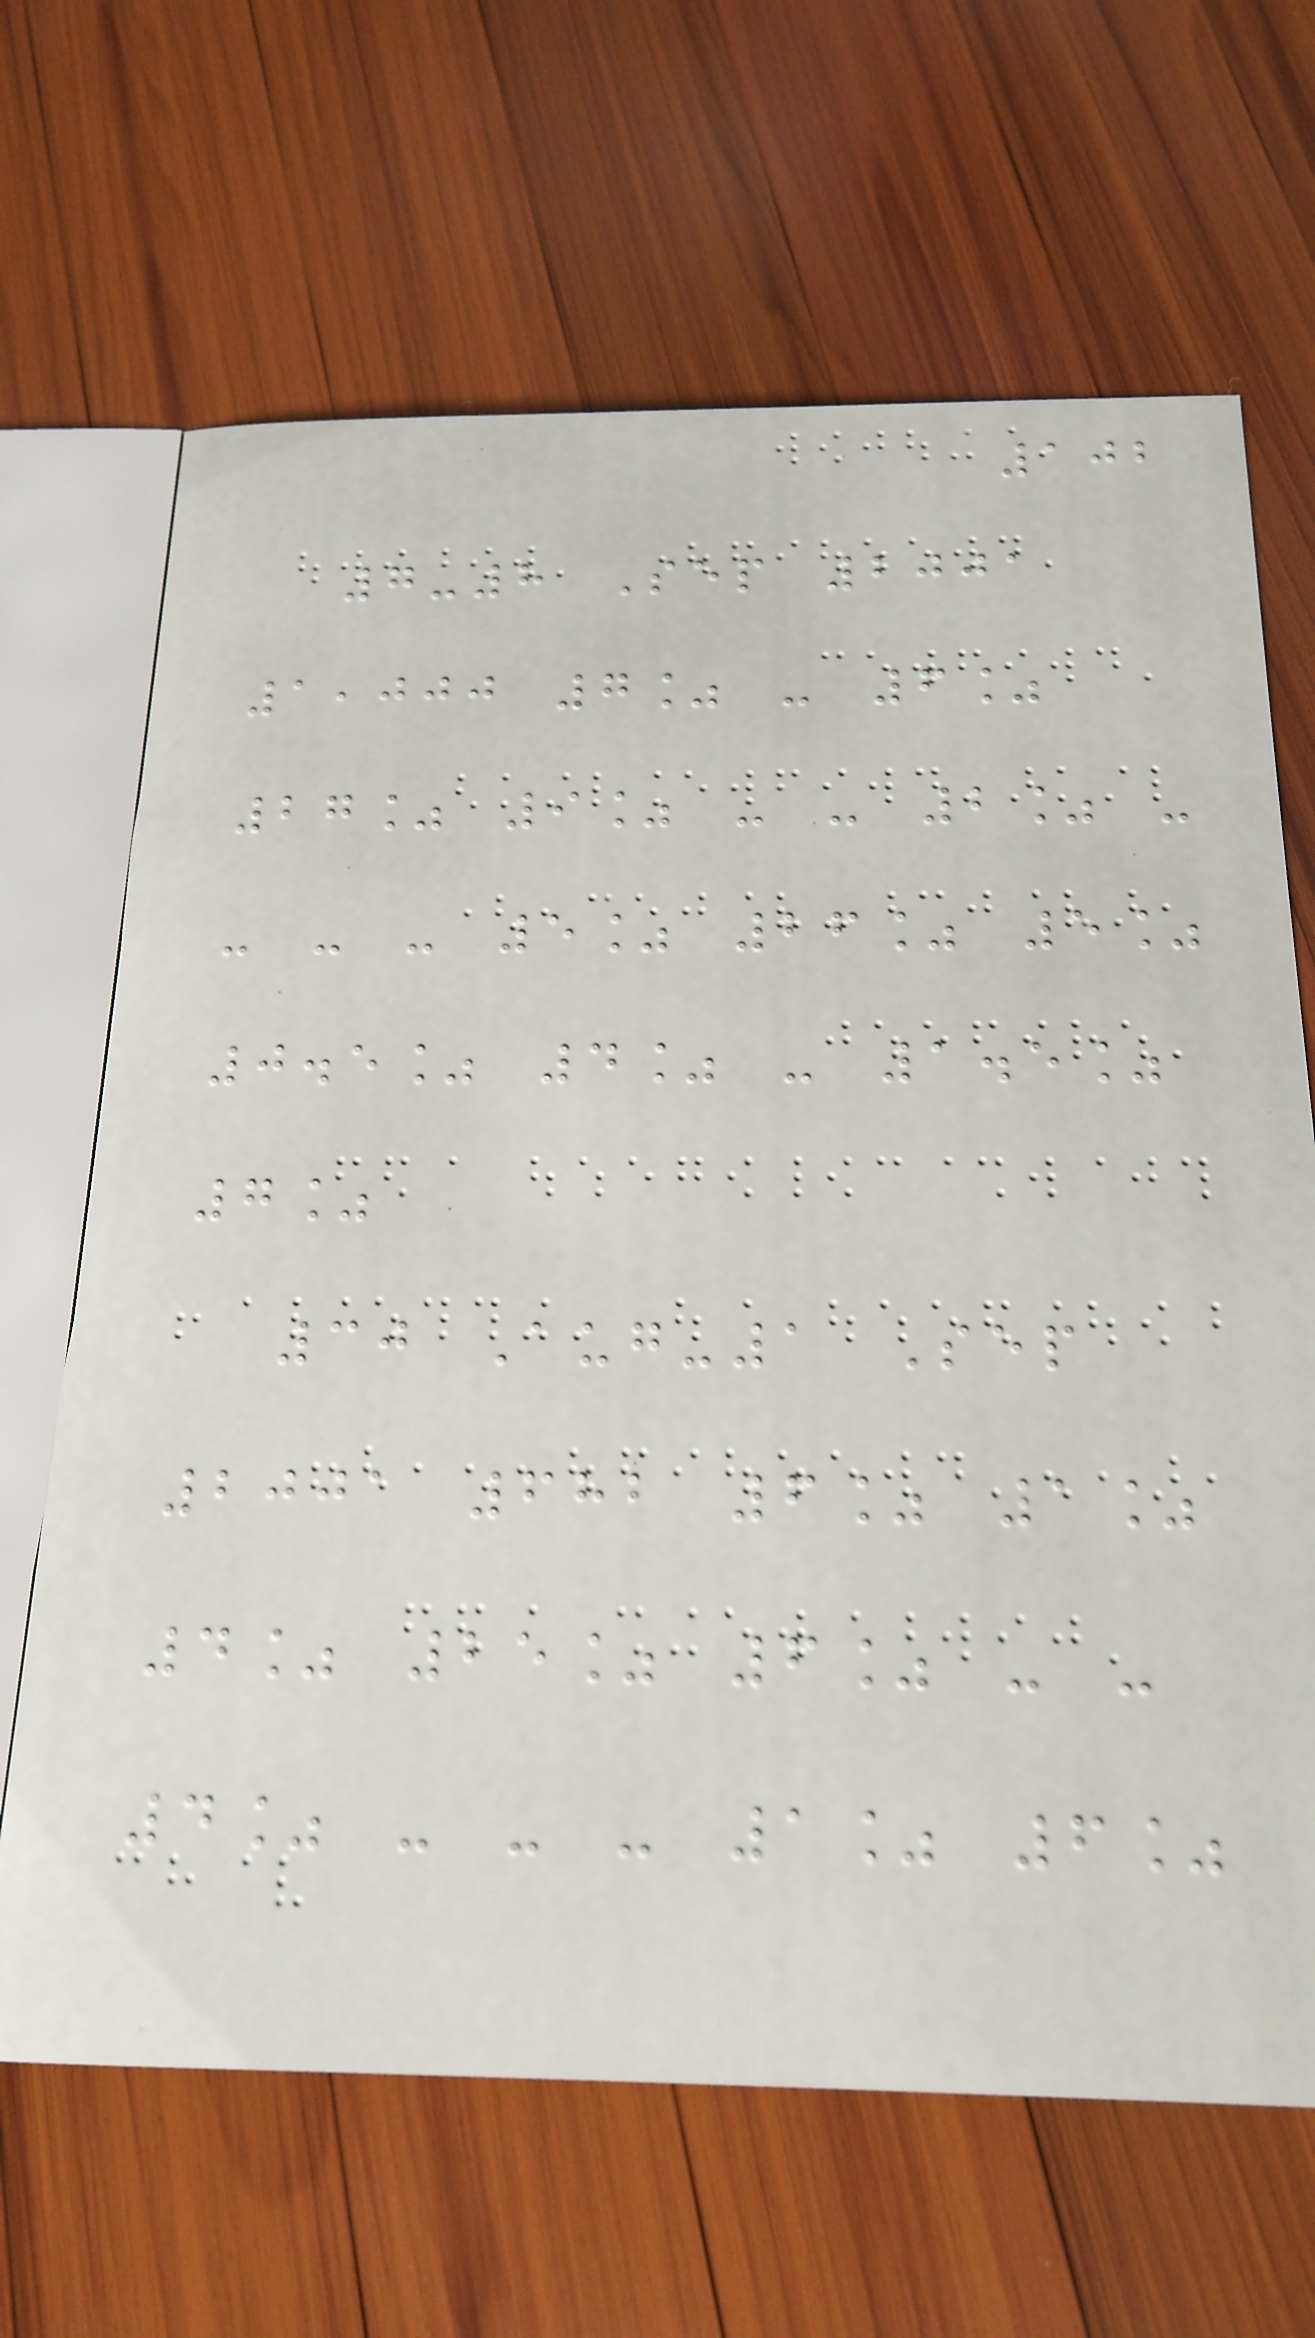102
7-8 Sep 2001
1,000 7% - 6%
27% 9% - - 2% -
- - - 5% 26% 5%
0.5% 4% - 1.5%
7%
30 Aug-1 Sep
2001 682 6% 1%
4% 25% 6% - -
4% - - - 1% 6%
